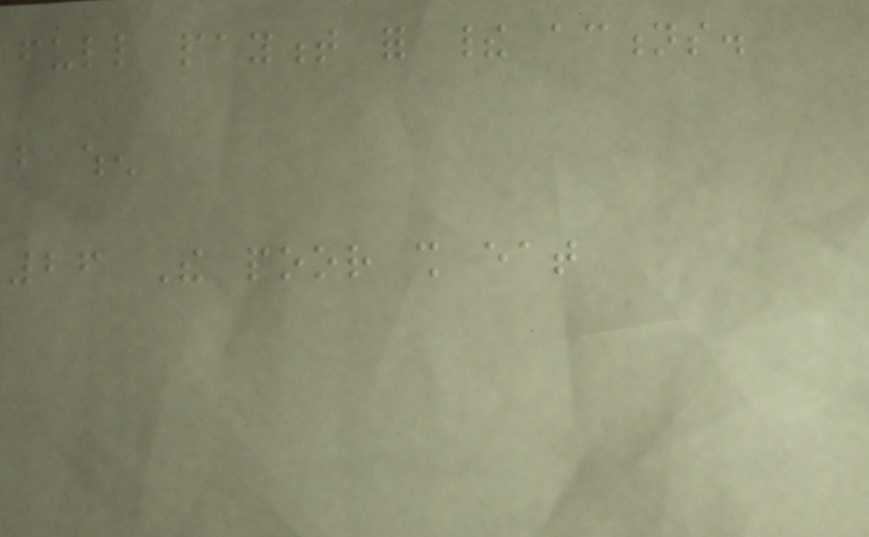full payment for their actions.
but when
26 The poor shall eat
